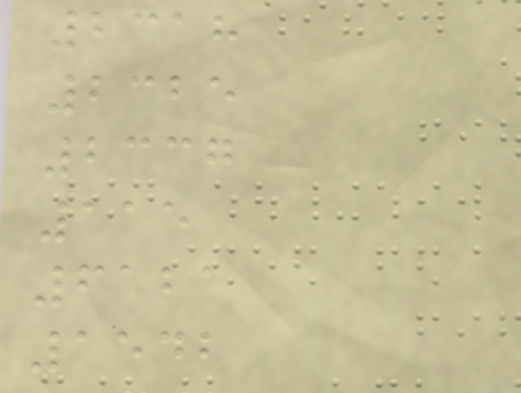2318
2325
2337
115
6121
1542
